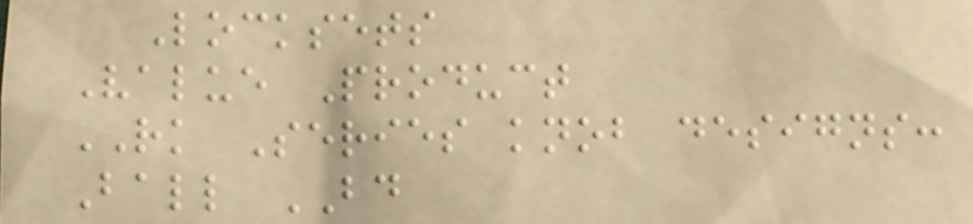Locksets
Value Product
RK Series knob designs:
Ball BD
